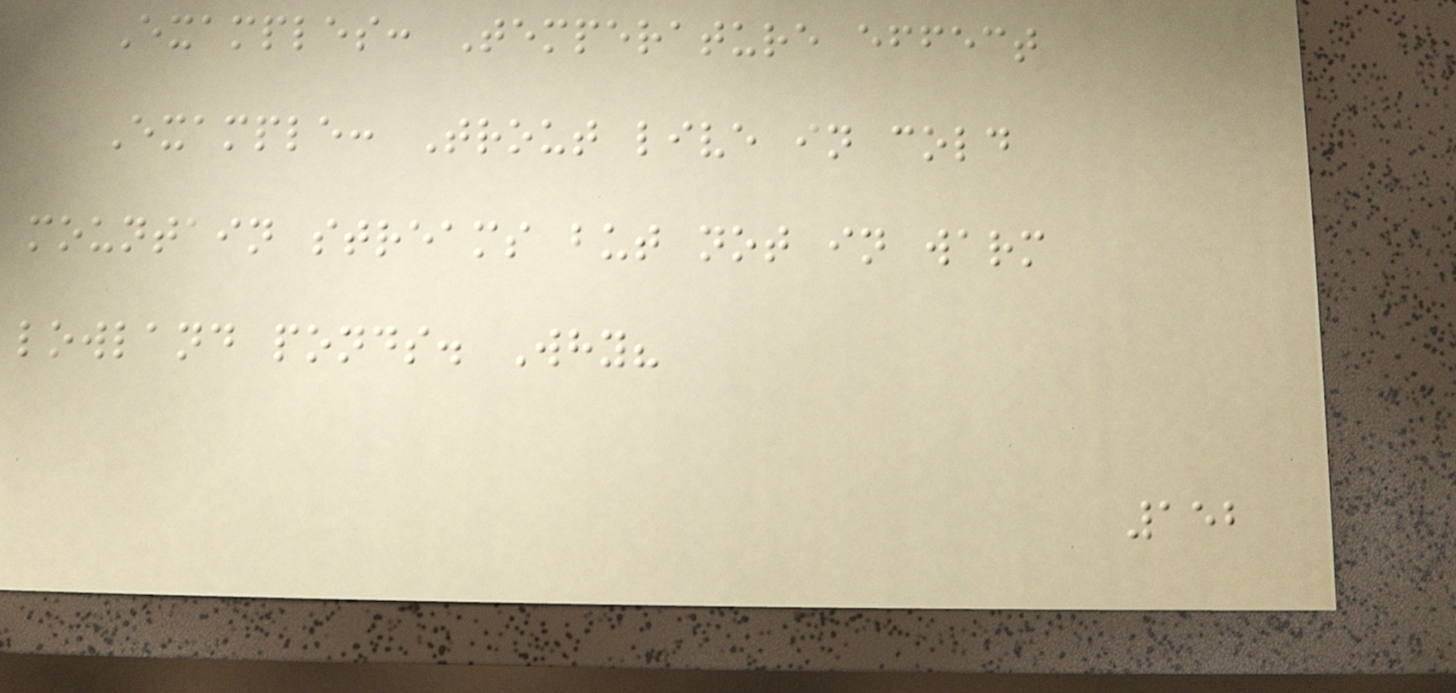Examples: Temperature effect
Example: Trout live in cold
mountain streams but not in warm
lowland ponds. Why?
152
